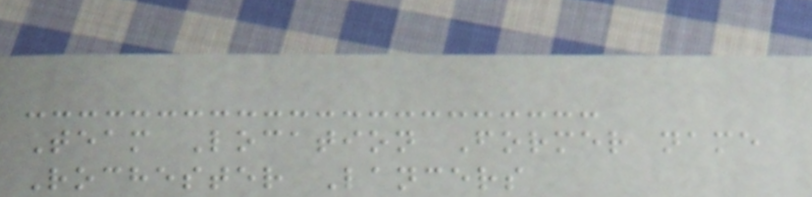Team Location Former name
Rochester Lancers
